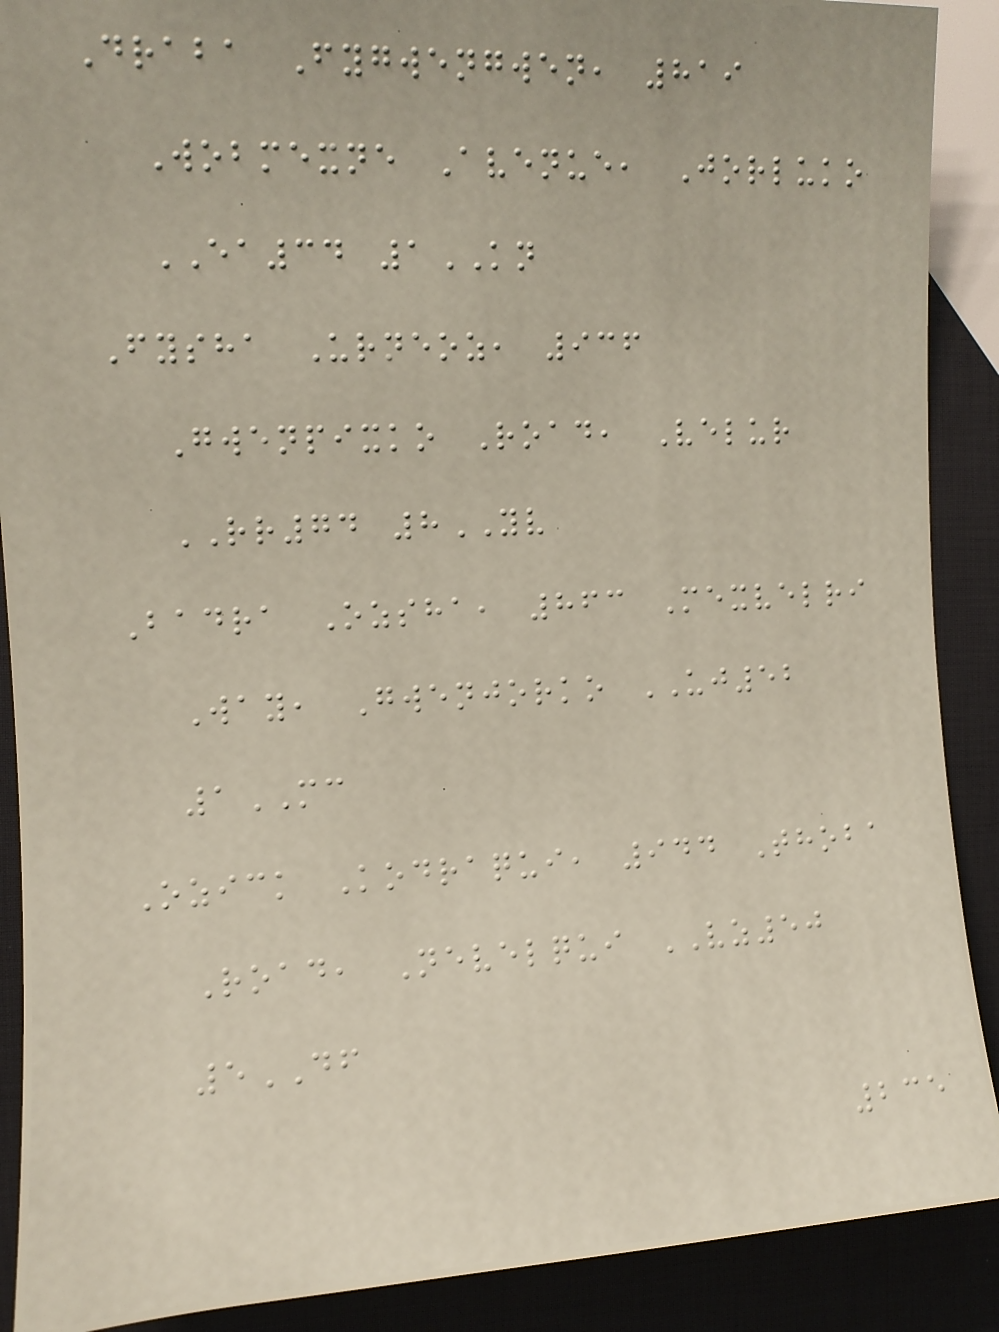Draba Fygwengwen, 819
Wobmexne Avenue, Jorluko
EA34 1KN
Fysha Urneoz, 936
Gwenpixko Road, Velur
RR74 8YV
Badra Ozsha, 863 Mexvelri
Way, Gwenjorko UJ52
1MC
Ozick Kodraqui, 944 Thoba
Road, Nevelqui VZ50
5DF
235
